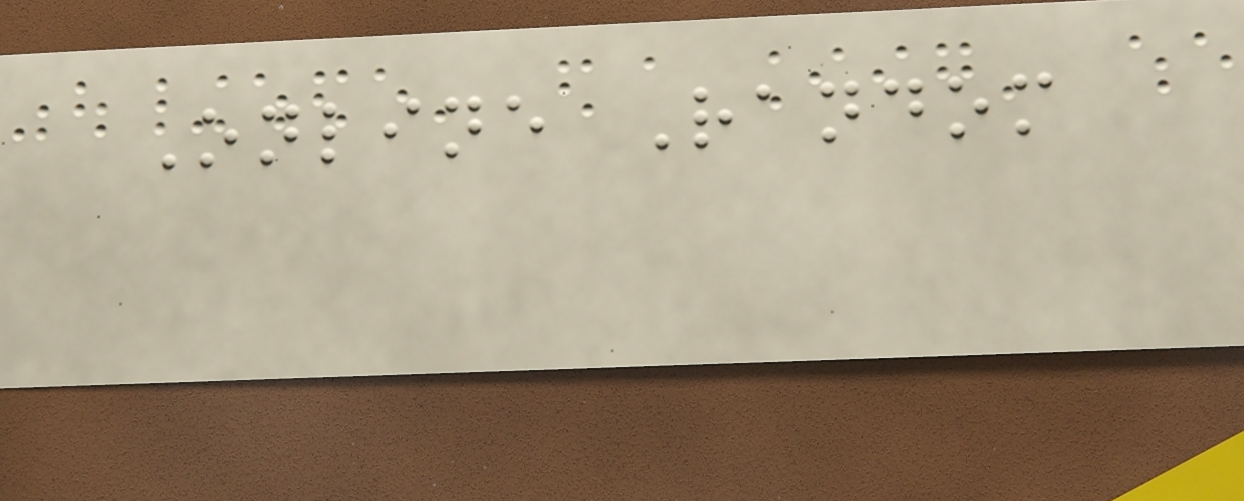Online Random
